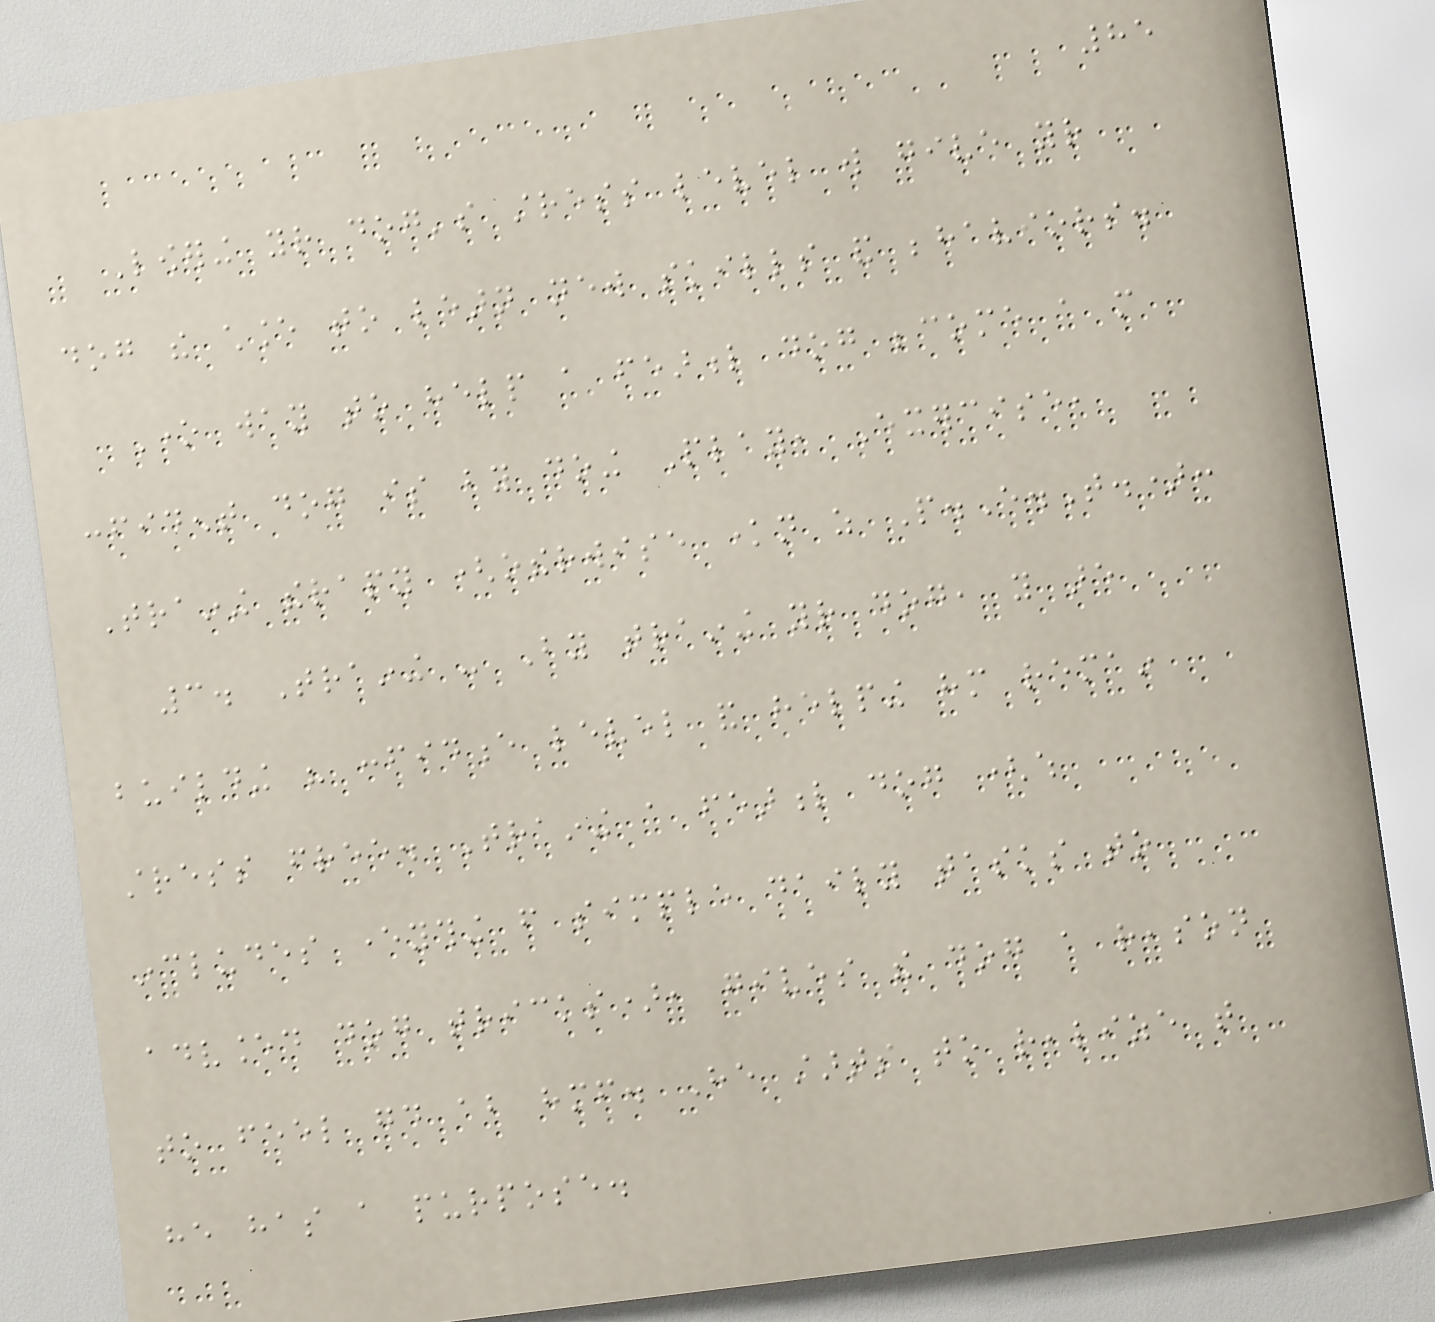85
Lowering your dog's stress level will give your
dog the chance to learn new skills and behaviors.
One way to help a fearful dog become a more
confident dog is by doing Play, Exercise,
Training therapy (otherwise known as P.E.T.):
3. Training - By training your dog, you are
building his confidence level and helping him remain
stress free. Training a fearful dog (which
includes everything from simple daily tasks to
advanced dog tricks), gives the dog a reason
to feel good about himself. He starts to realize that
he has a purpose.
